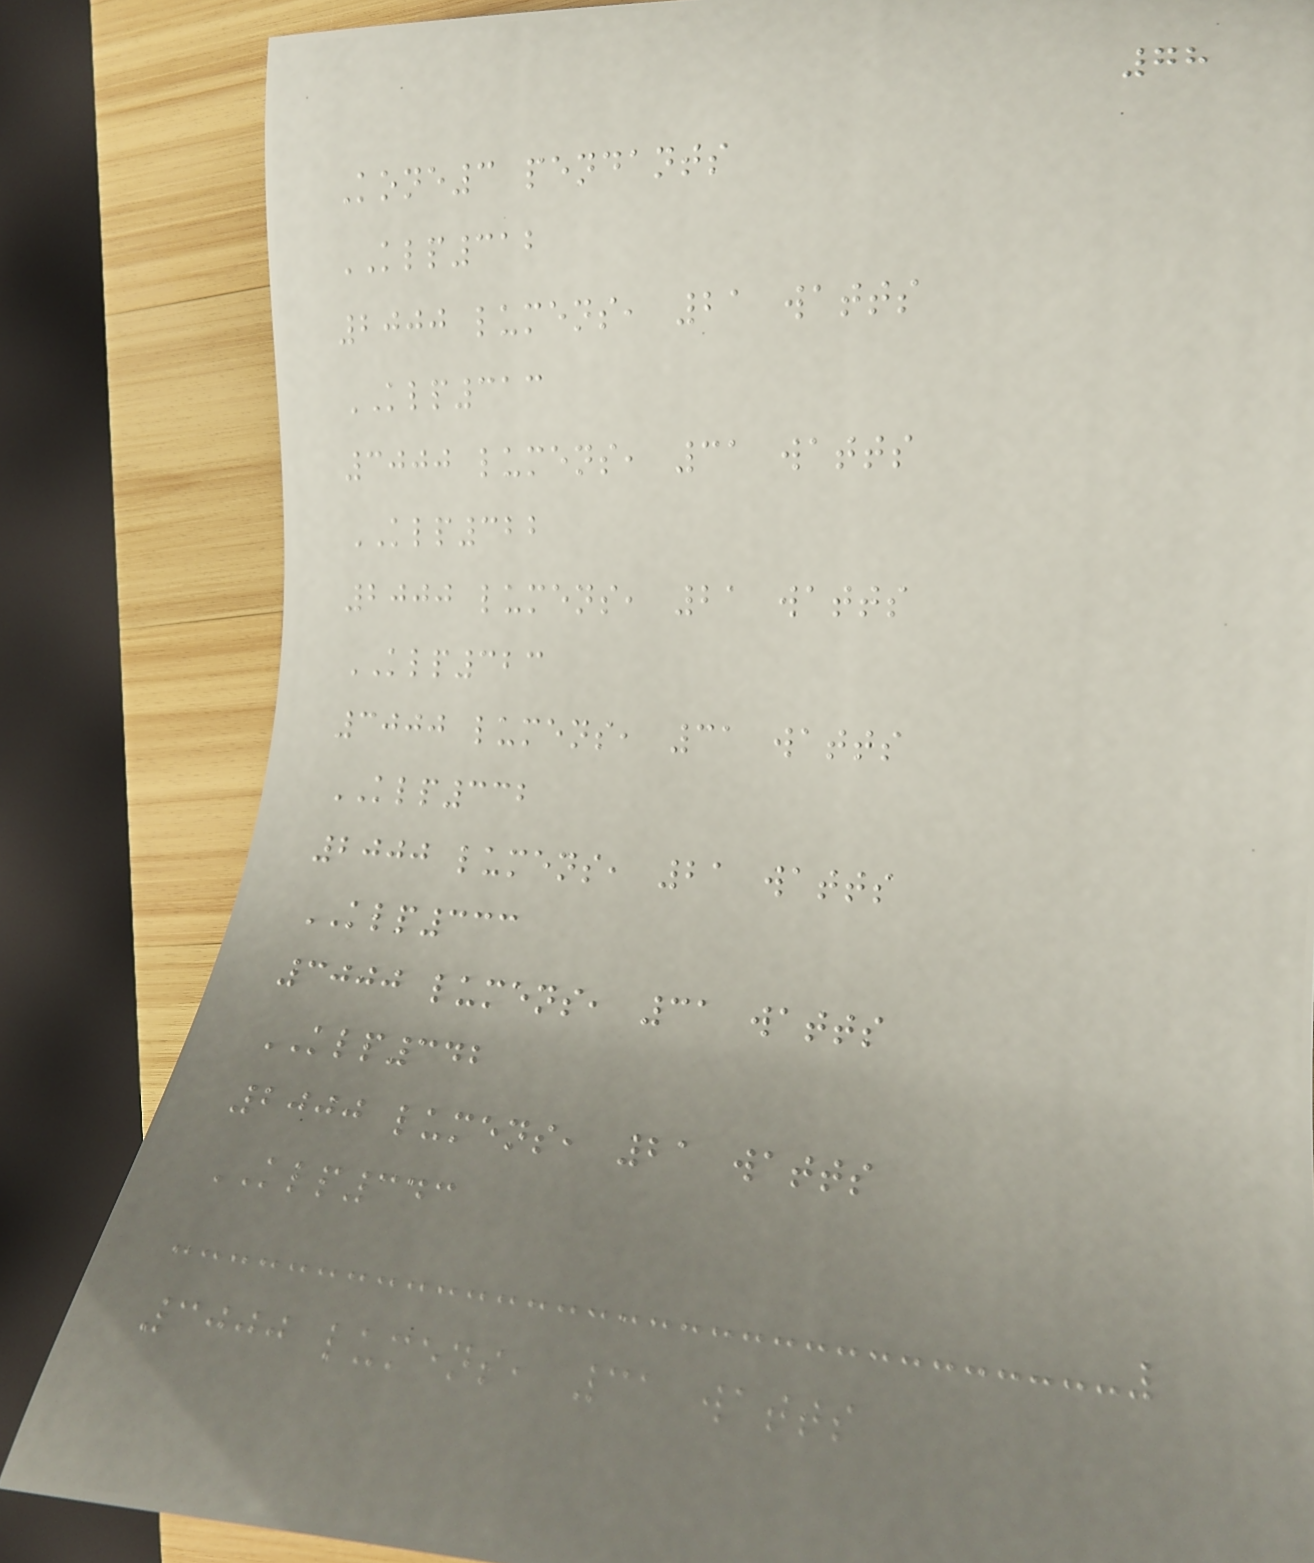78
Kone3 pendants
KLP312
2000 lumens, 21 watts
KLP313
3000 lumens, 31 watts
KLP322
2000 lumens, 21 watts
KLP323
3000 lumens, 31 watts
KLP332
2000 lumens, 21 watts
KLP333
3000 lumens, 31 watts
KLP342
2000 lumens, 21 watts
KLP343
3000 lumens, 31 watts
